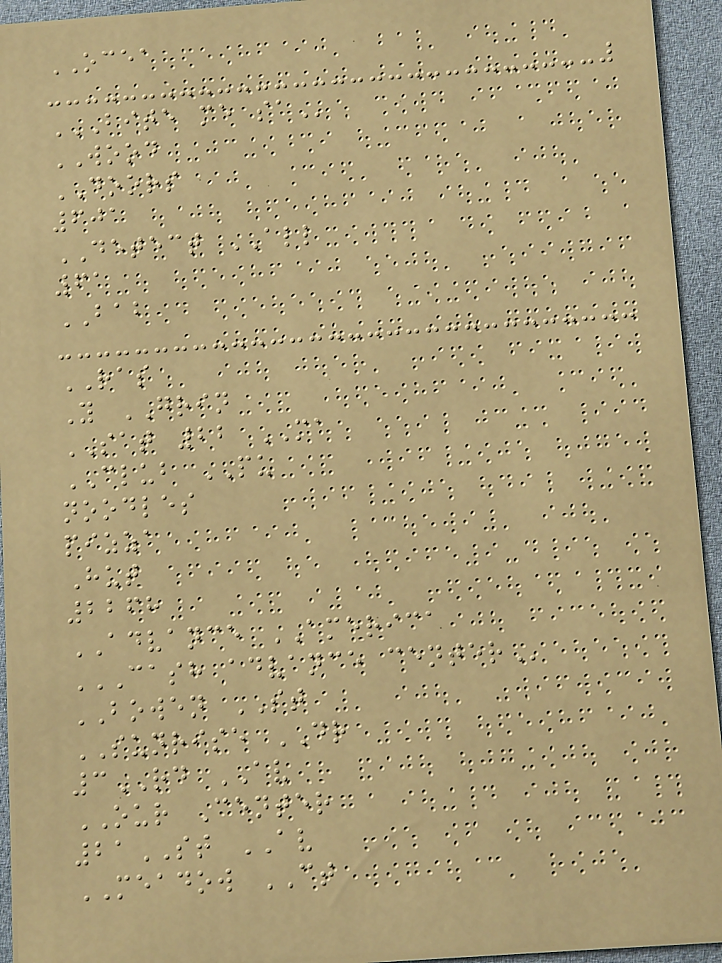OCEA
BITE ME SA
WOOD
DOORS
601
DETECT ALL
61
BAB
RAS
Y GRIN
SAT 22 MA
CLUB PU
noodles
pizza
Hut
2268
ADVANCE AMERICA
CASH ADVANCE CENTER
BOWEN ST
SUNRISE DR
3RD AV
OUR Center
21ST AV
MEADOW CT
